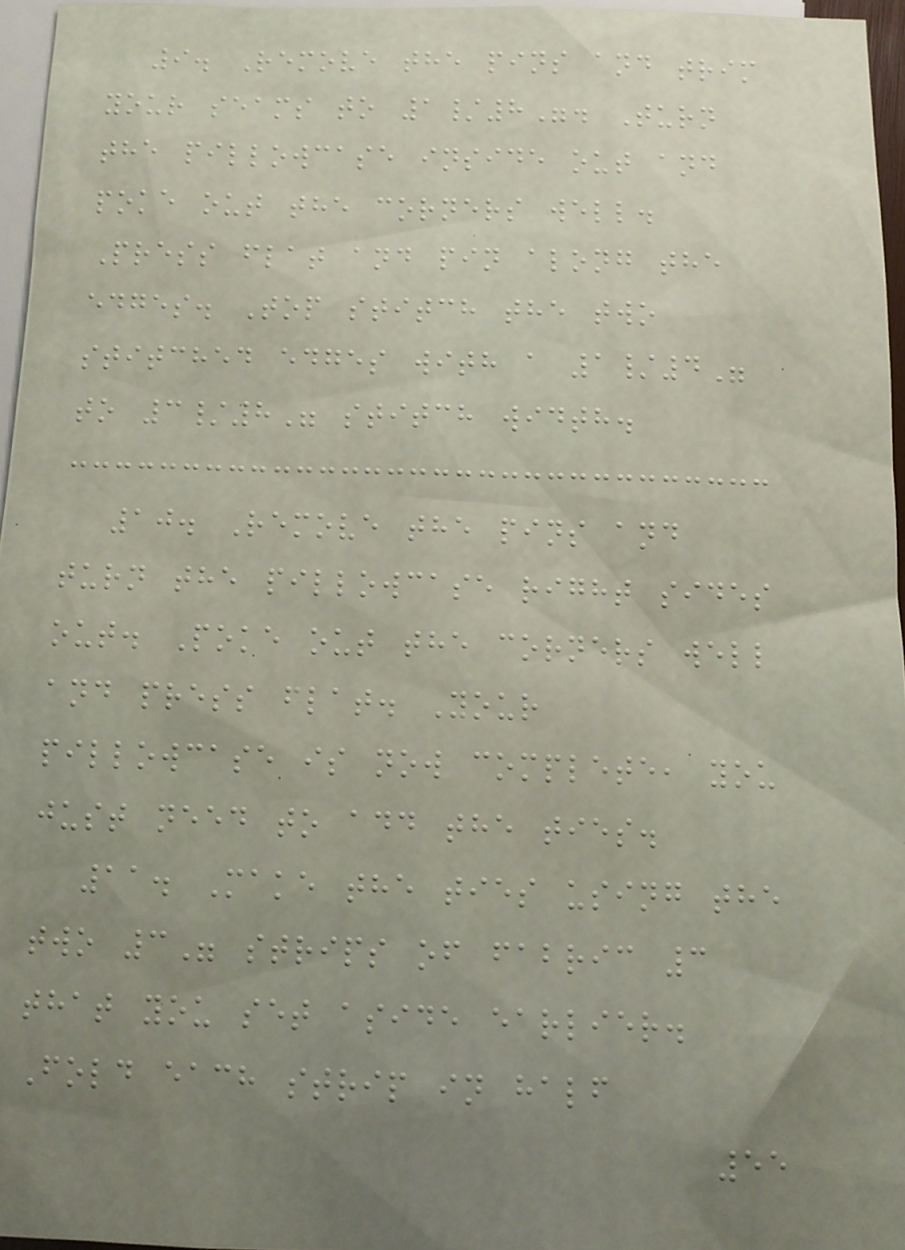9. Remove the pins and trim
your seams to 1/8". Turn
the pillowcase inside out and
poke out the corners well.
Press flat and pin along the
edges. Top stitch the two
stitched edges with a 1/4"
to 3/8" stitch width.
10. Remove the pins and
turn the pillowcase right sides
out. Poke out the corners well
and press flat. Your
pillowcase is now complete, you
just need to add the ties.
11. Make the ties using the
two 3" strips of fabric 3
that you set aside earlier.
Fold each strip in half
55
